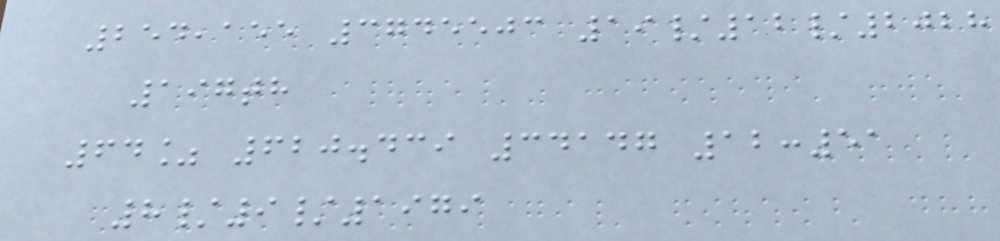254,155 3745503 19/12/2028
197th
64% 620.439 34147 12:51
8/9/1979
